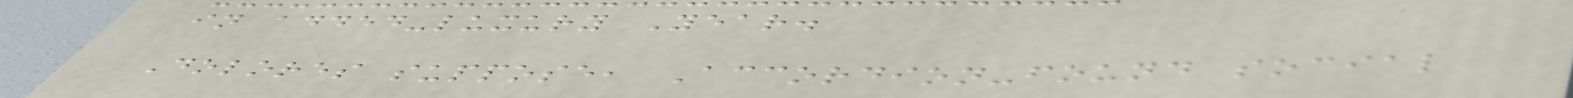in added-luxury Year.
Dolores suppose, Accordion-found social
